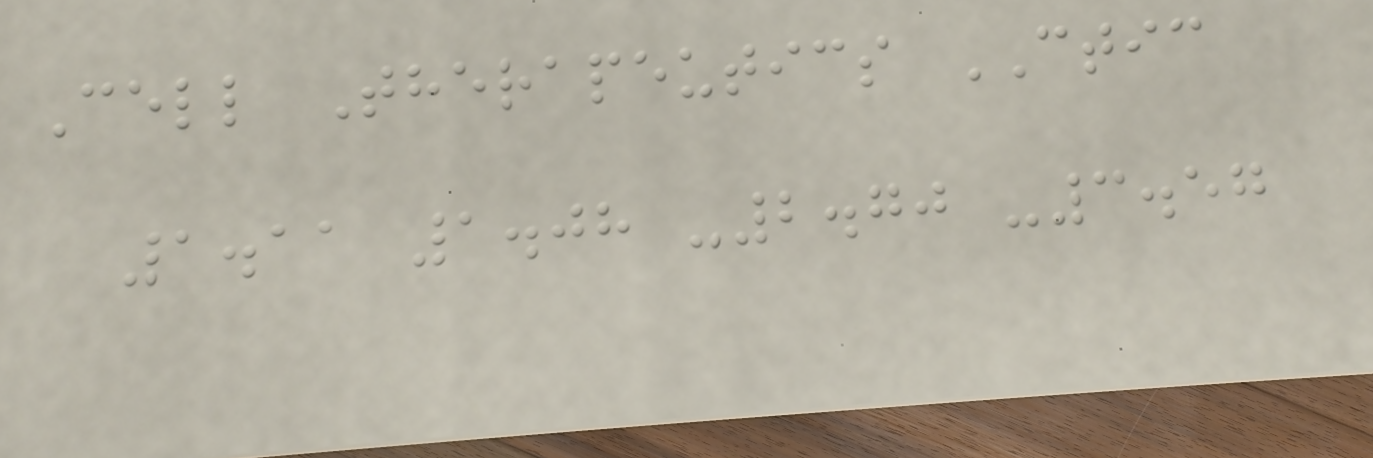Cell Therapeutics CTIC
1.11 1.08 -2.70 -3.57
